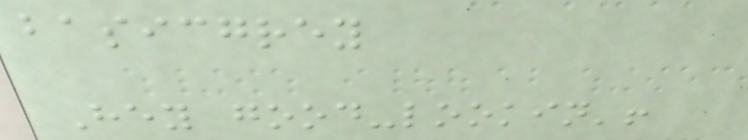basicgrey
Hey good-lookin'!
